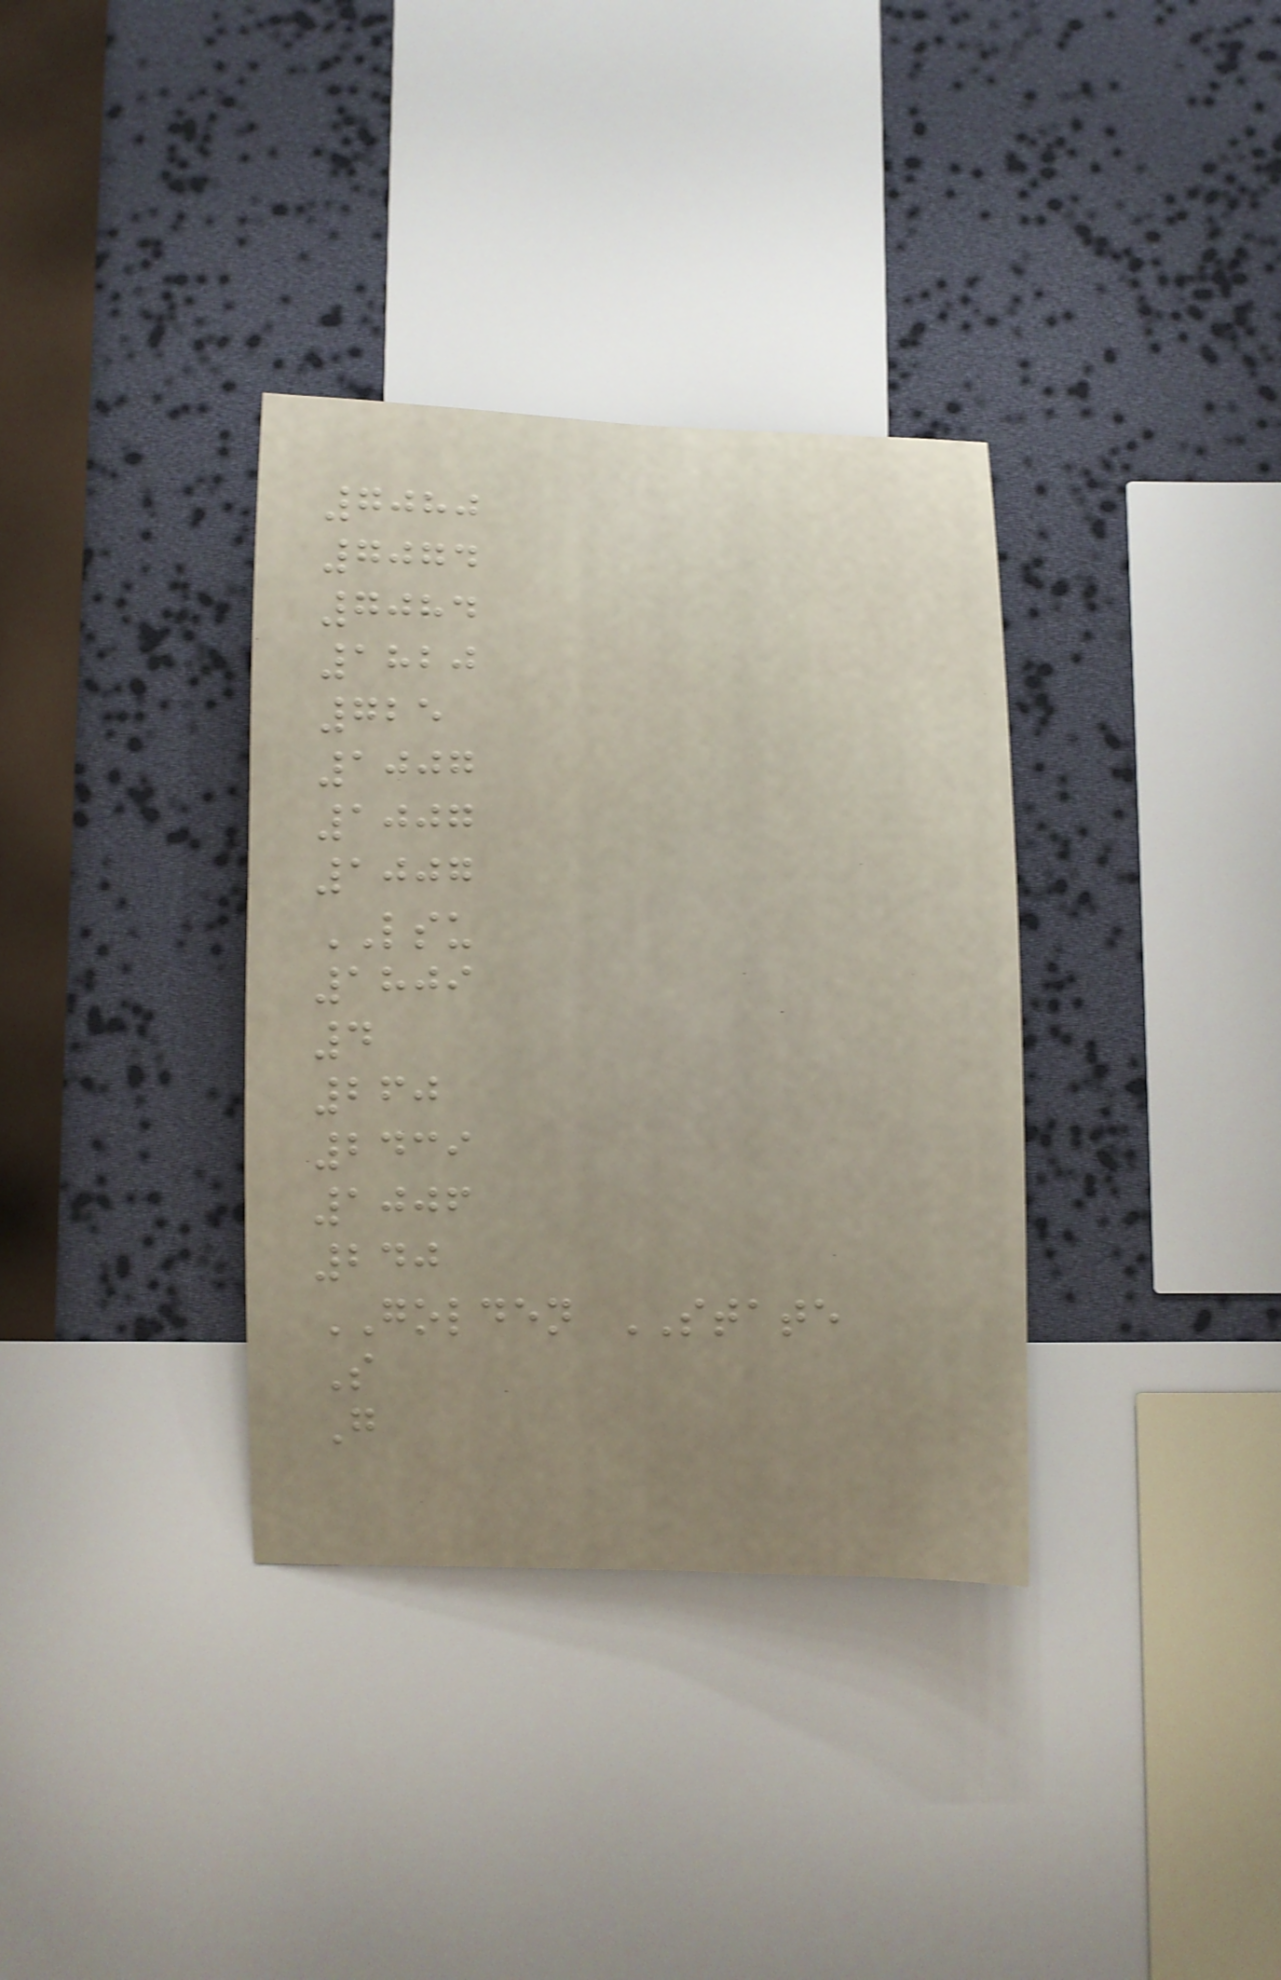7080
7074
7084
1820
725
1007
1007
1007
LSU
1809
4
260
2439
1006
240
GOLDEN STATE
S
G
